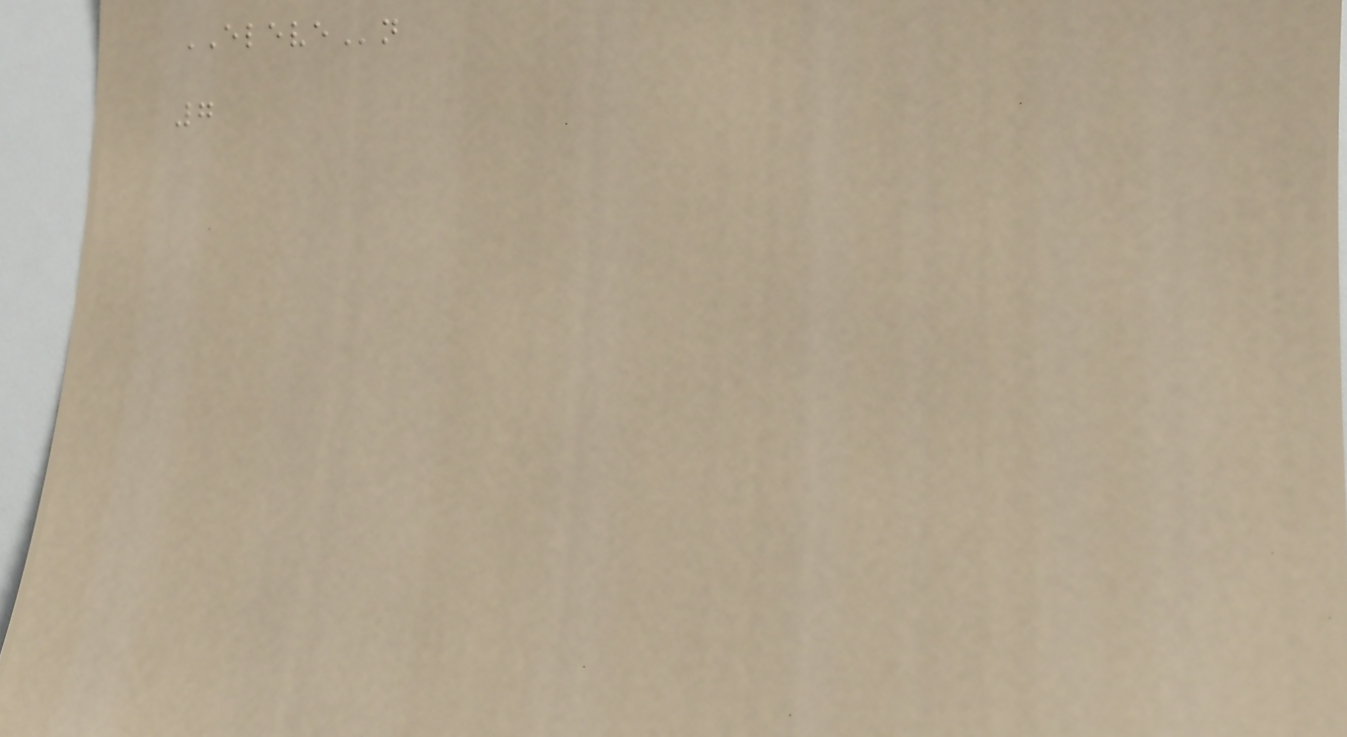ELEVEn
7
